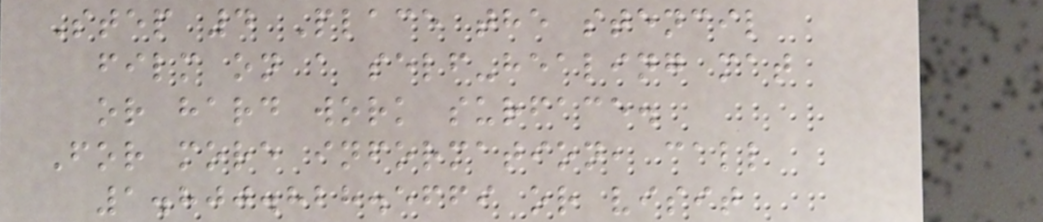Step 4 Place the stencil
film on a self-healing mat
or hard work surface.
For more information, call
1.800.828.5669 or visit
